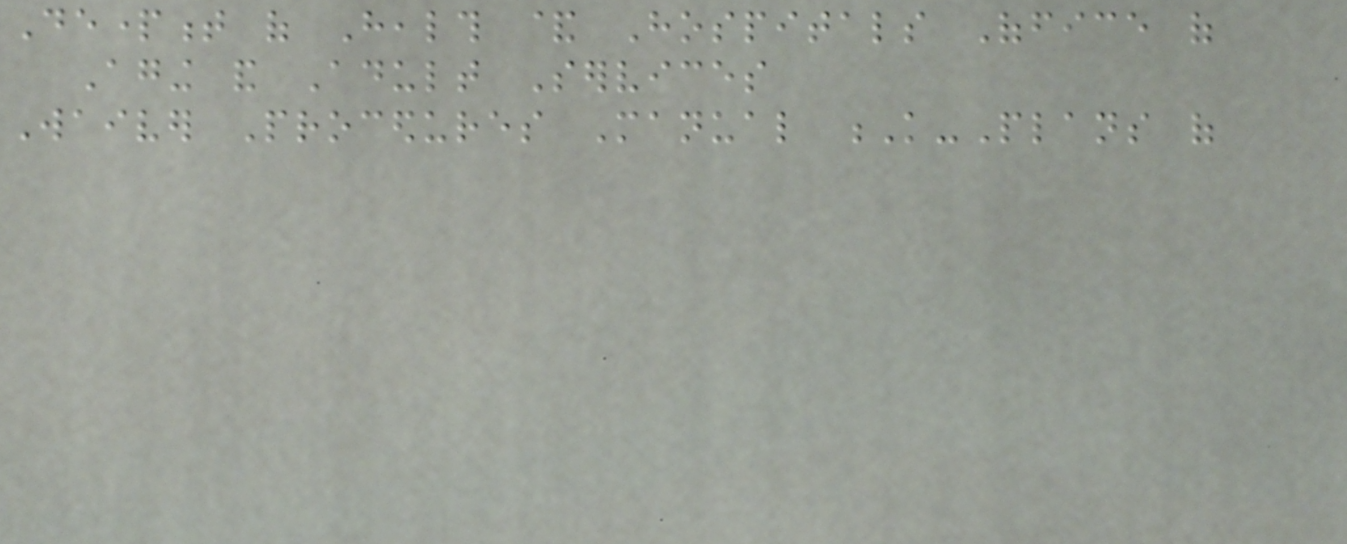Department of Health & Hospitals Office of
Aging and Adult Services
Waiver Procedures Manual K-Plans of
